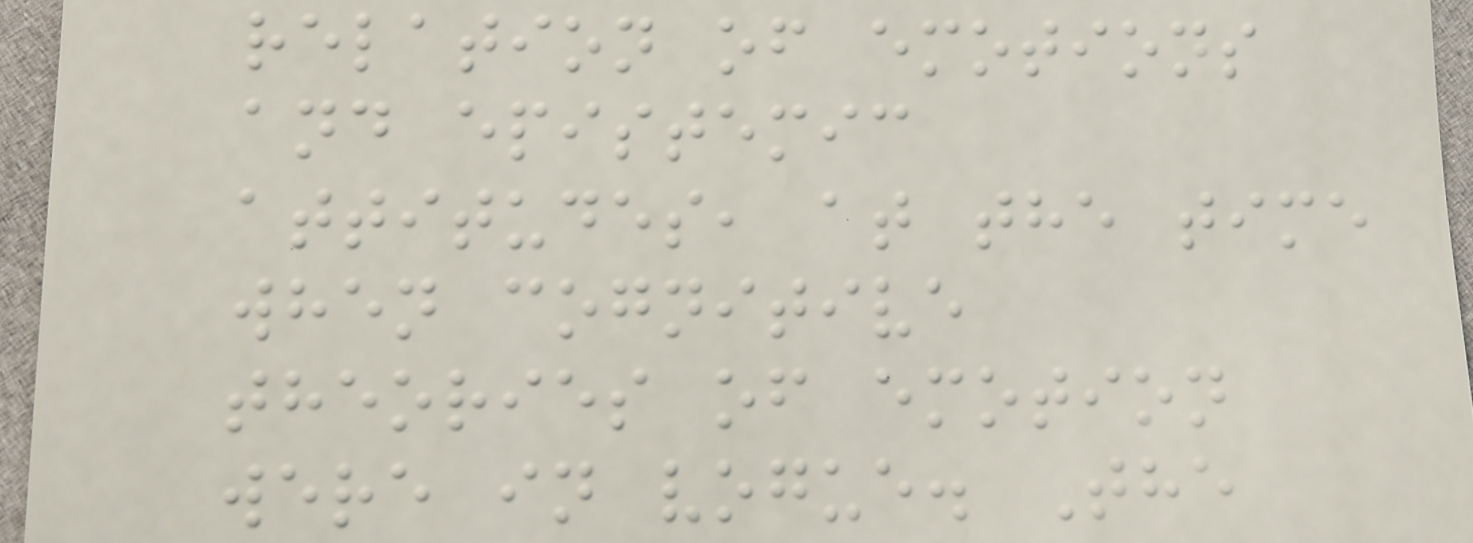relation of emotions
and epistemic
attitudes, at the time
when cognitive
theories of emotion
were in vogue. The
